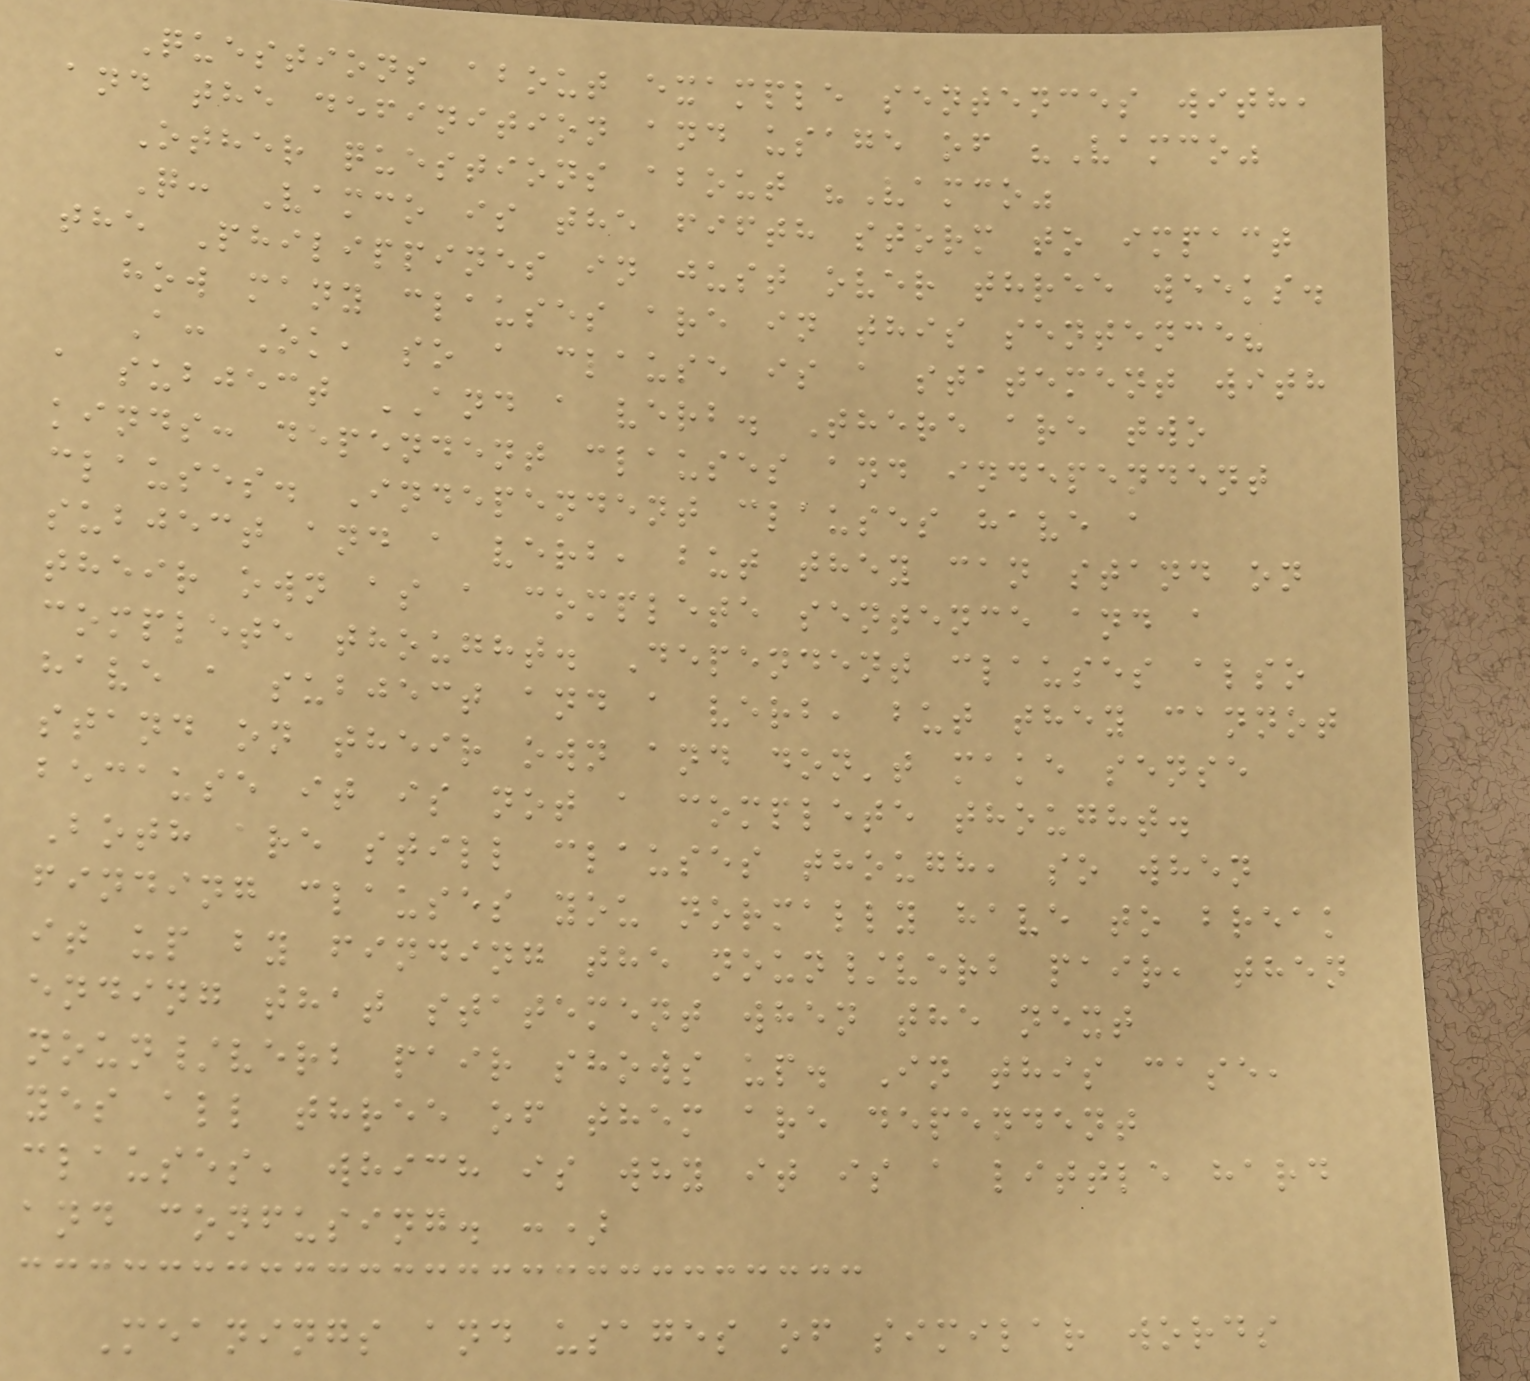Questions about example sentences with,
and the definition and usage of "Vamco"
Other questions about "Vamco"
Q: Vamco is the fifth storm to impact
the Philippines in just over three weeks.
how many clauses are in this sentence?
A: Ok, so a clause is a statement with
a subject AND a verb. There are two
kinds: dependent clauses and independent
clauses. Independent clauses have a
subject and a verb, but they can stand on
their own as a complete sentence and a
complete thought. Dependent clauses also
have a subject and a verb, but they cannot
stand on their own and don't make sense
because it is not a complete thought.
Both are still clauses though, so when
finding clauses you normally have to break
it up by finding the noun/verb pair, then
ending that statement when the next
noun/verb pair shows up. In this case,
yes all three of them are dependent
clauses, which is why it is a little hard
and confusing. :)
Meanings and usages of similar words
